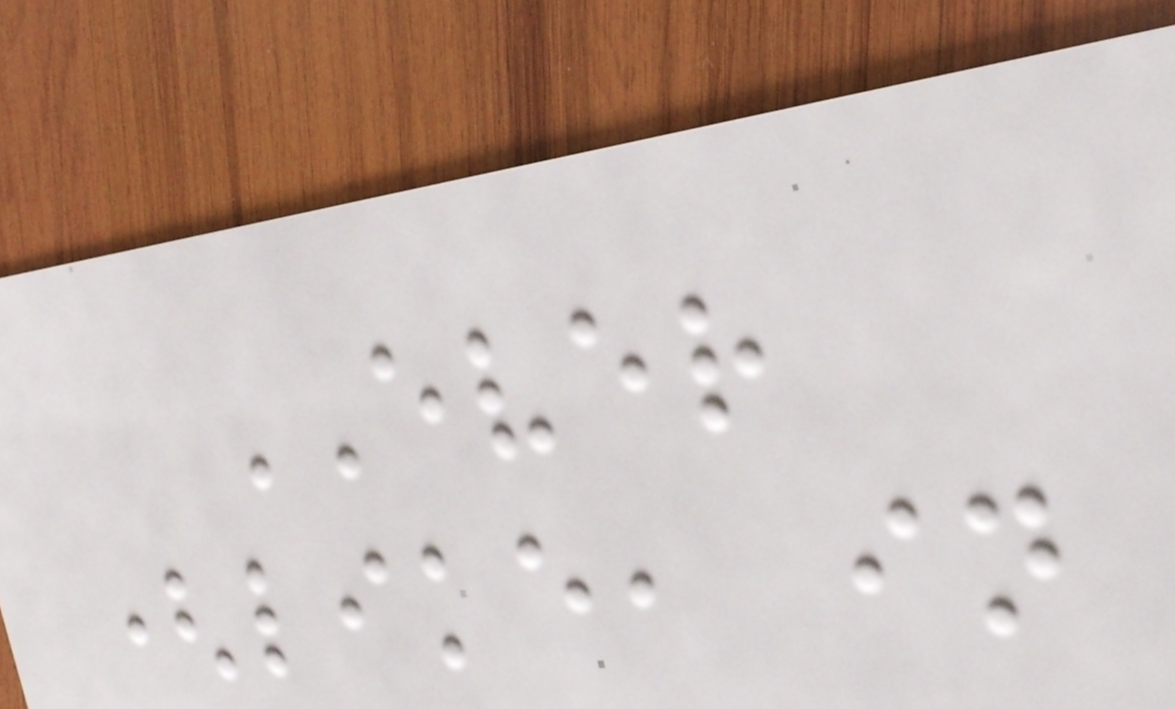EVER
(like, in
